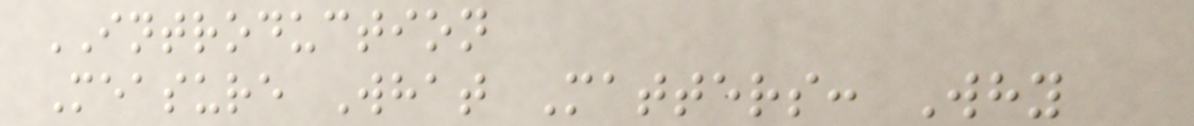INTRODUCTION
Measure What Matters: Why
